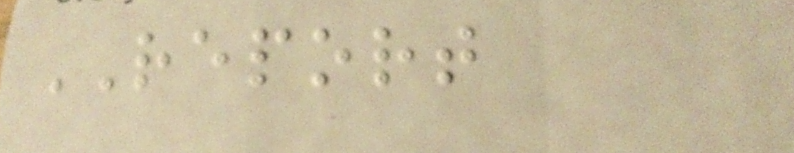REPORT
